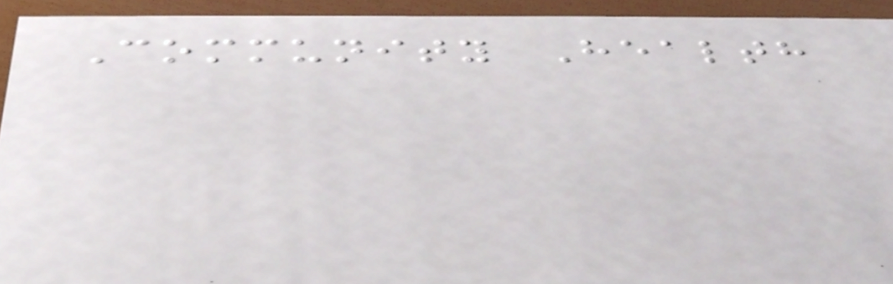Community Health
